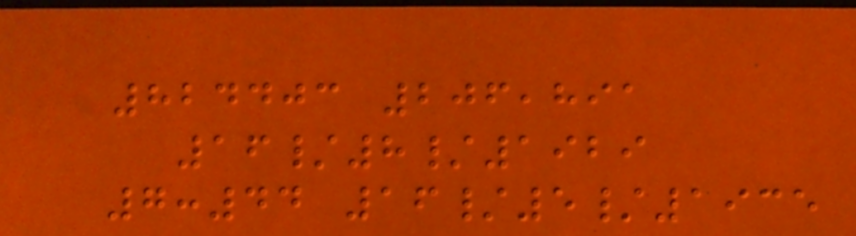824403 206,891
16/8/1929
7:44 16/5/1935
